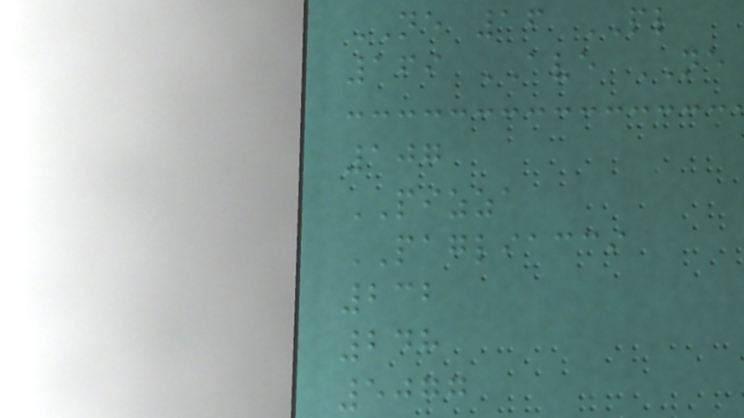NE 16 PL
169 AVE NE
107
PIZZA
PAGLIACCI
232
248
5077
